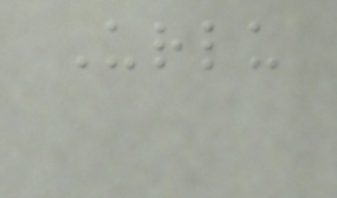Urlu
